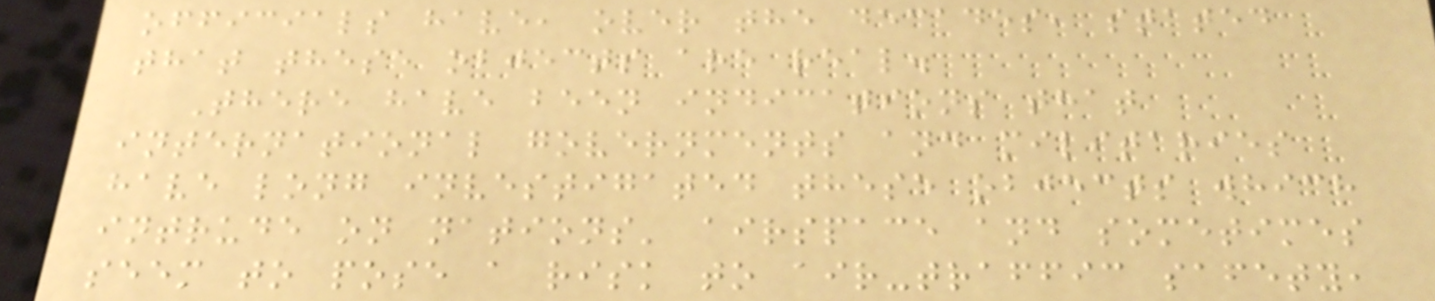officials have, over the decades, stated
that these objects are real.
There have been indications that
international governments and militaries
have long investigated these objects which
intrude on nations' airspace and sometimes
seem to pose a risk to air-traffic safety,
